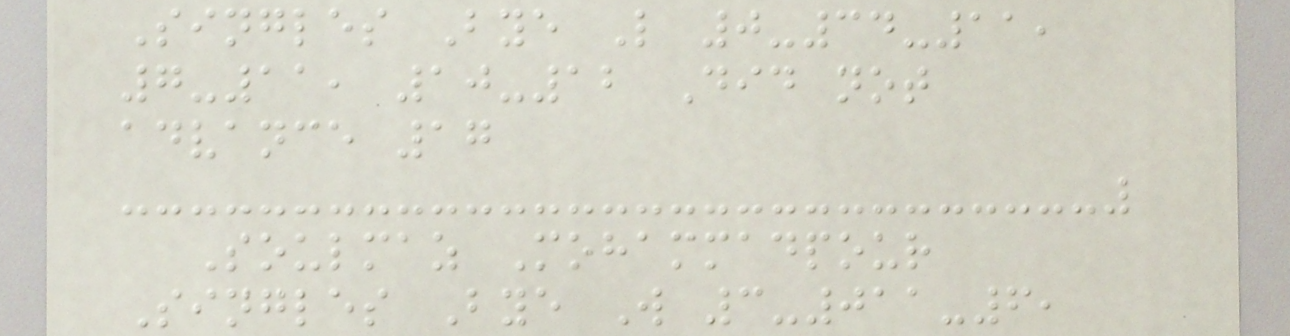Singles Bye L 0-34-11,
7-11, 10-12 Did not
advance 17
Soulmaz Mohammadpour
Singles Bye W 3-011-6,
